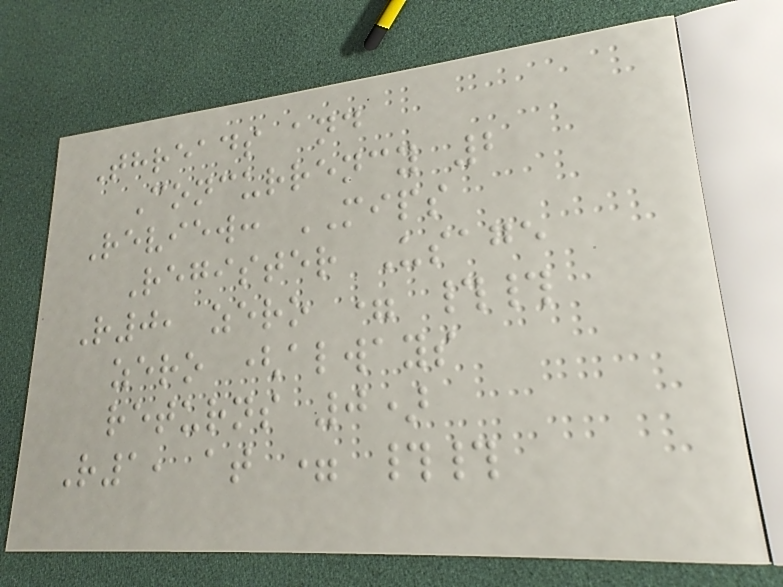Threads and
Concurrency 2
Review: MIPS
Register Usage
R0, zero = ##
zero (always
returns 0)
R1, at = ##
